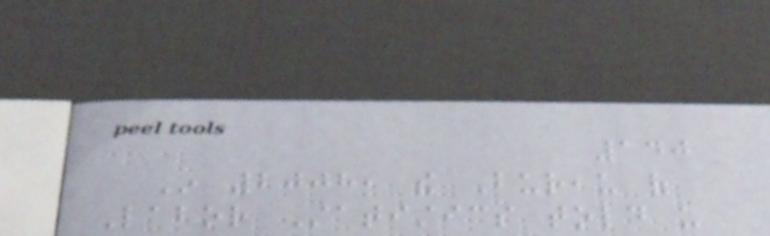140
In 2008, the Bureau of
Labor Statistics told us
